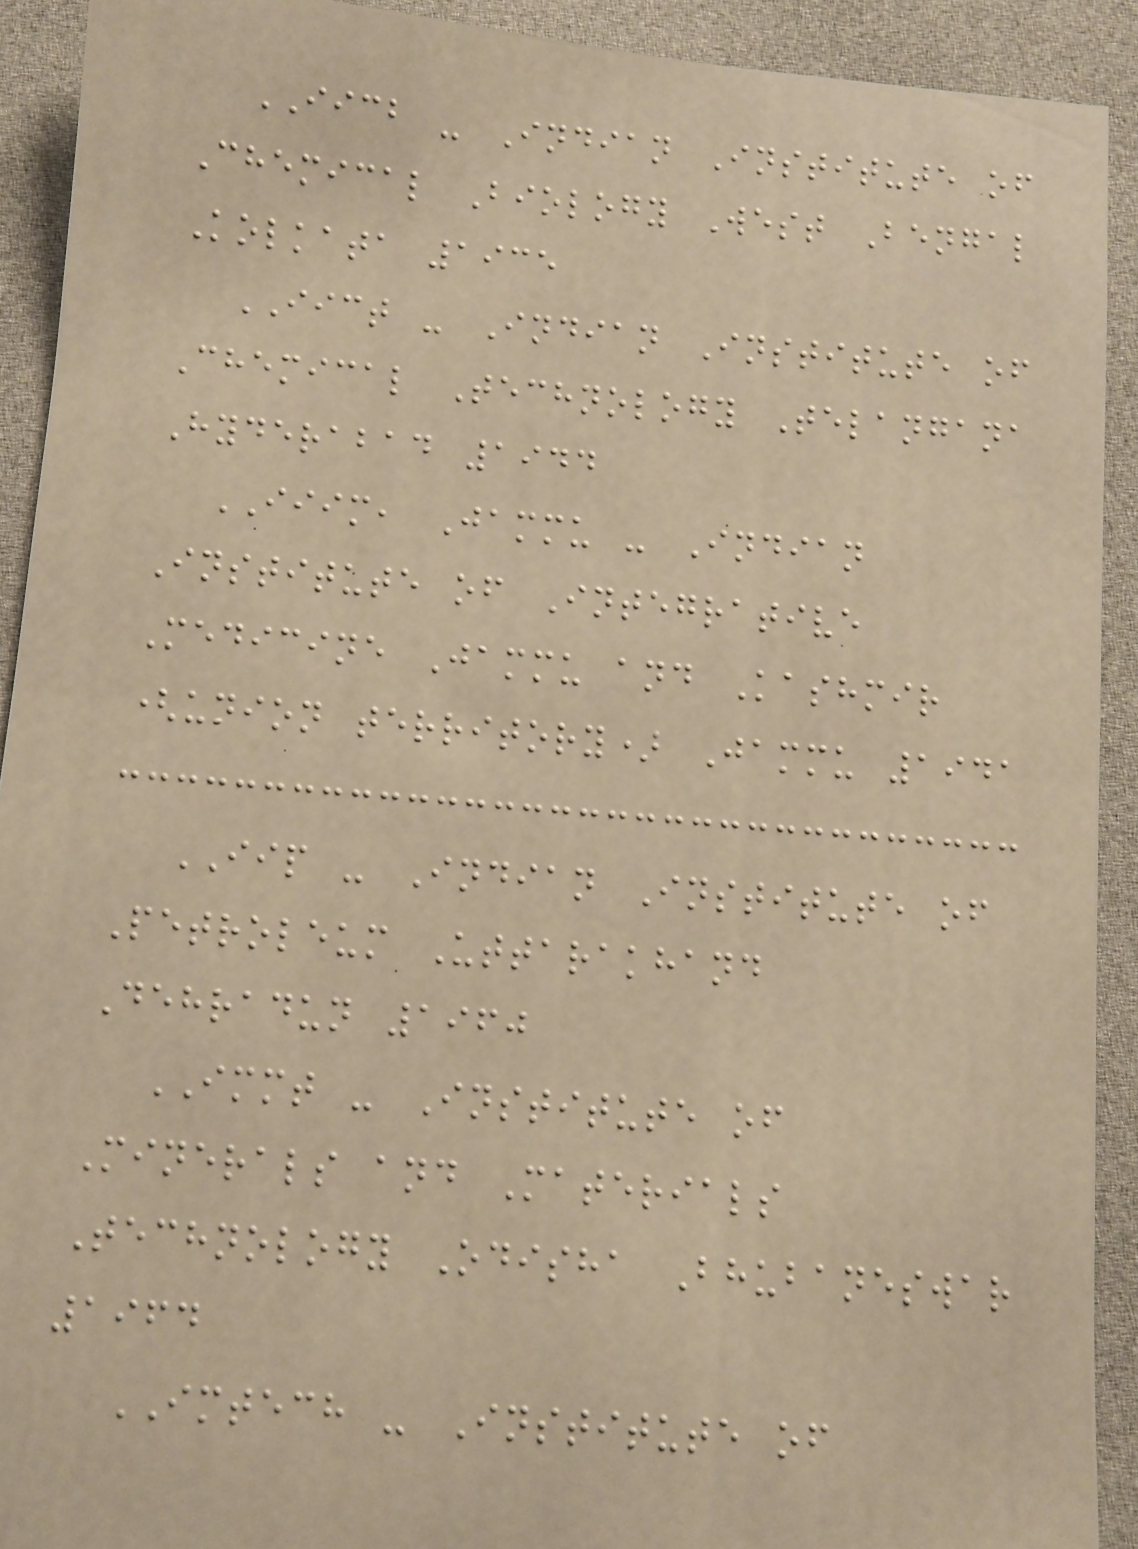IICB - Indian Institute of
Chemical Biology West Bengal
Kolkata 1935
IICT - Indian Institute of
Chemical Technology Telangana
Hyderabad 1944
IIIM, Jammu - Indian
Institute of Integrative
Medicine Jammu and Kashmir
(union territory) Jammu 1941
IIP - Indian Institute of
Petroleum Uttarakhand
Dehradun 1960
IMMT - Institute of
Minerals and Materials
Technology Odisha Bhubaneswar
1964
IMTECH - Institute of
